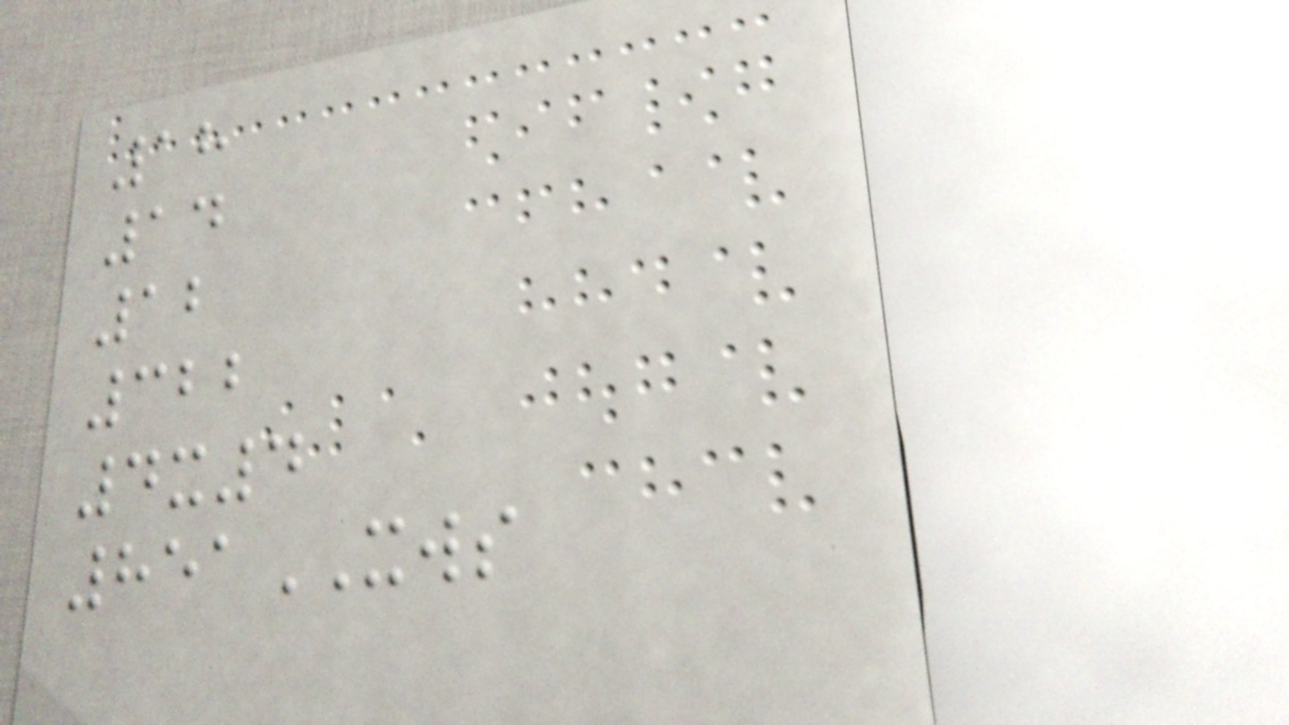18
14
12
322
4x4
851XWS
